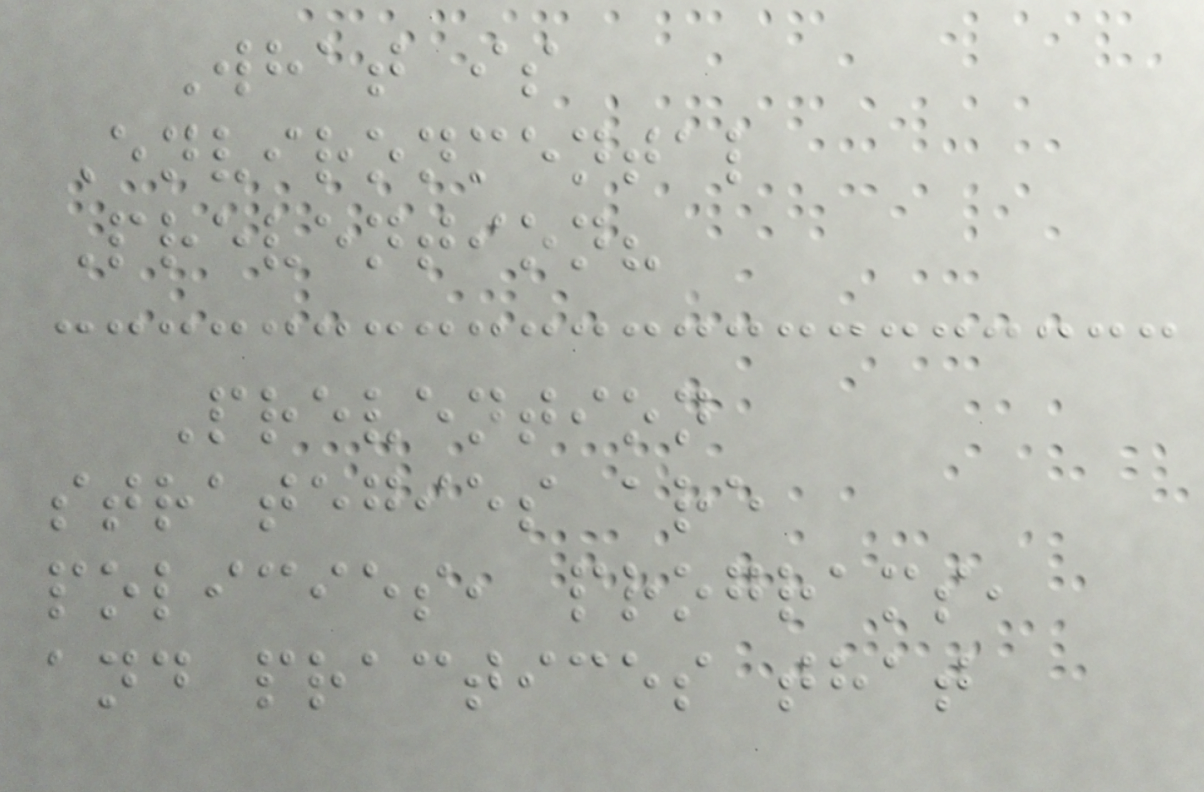What is
Environmental
Prevention?
Prevention
strategies are
policies, programs,
and practices that
